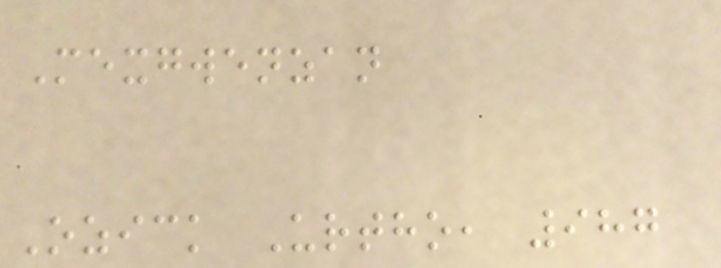Mexgwenzan
Ozick Urtho, 987
